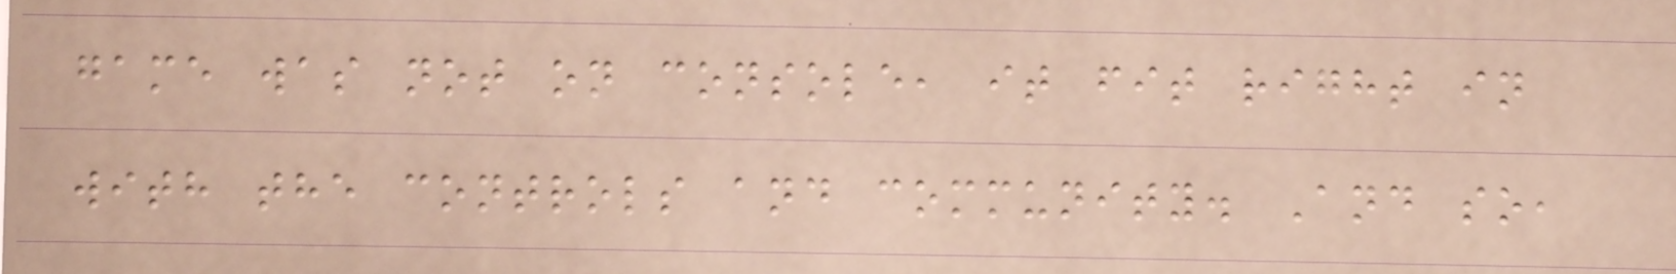game was not on console, it fit right in
with the controls and community. And so,
